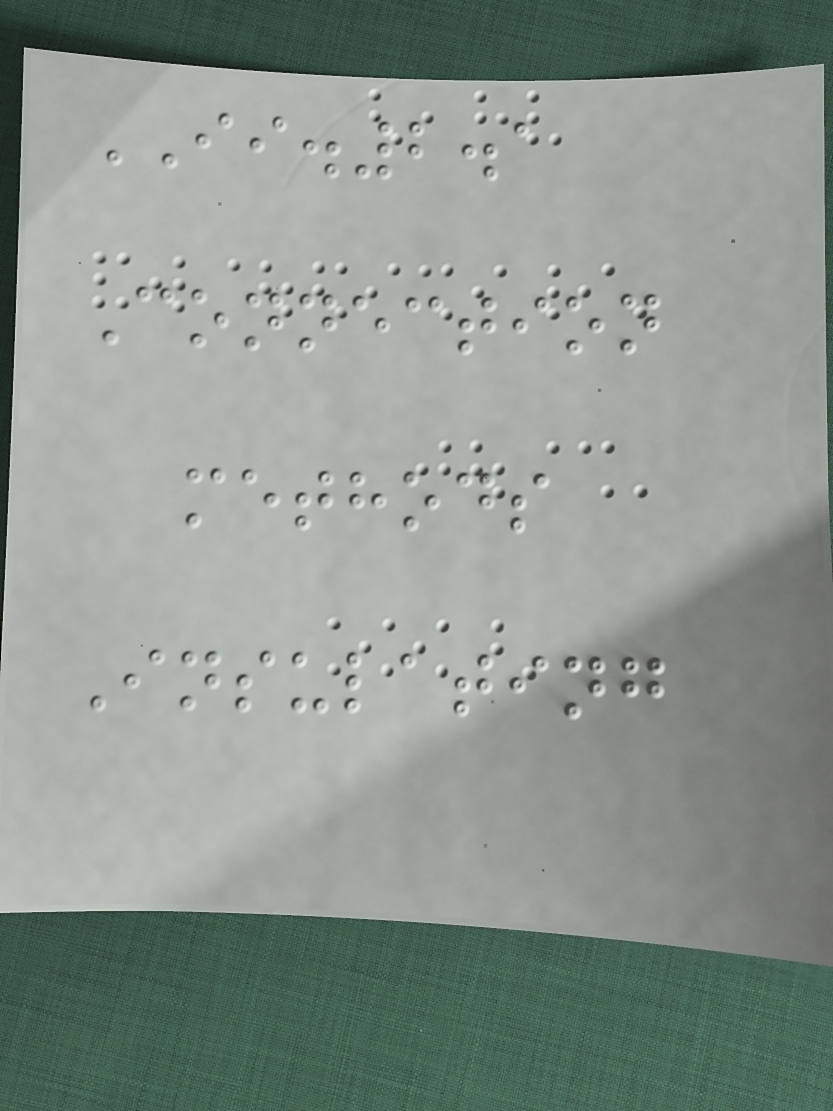II.2.1
Connection
methods
Insulating
